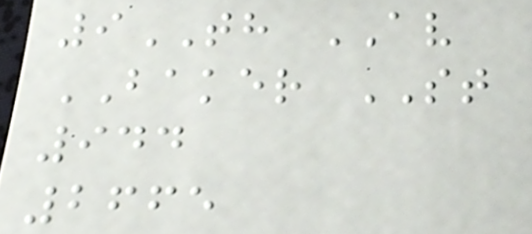9TH AV
BAKER ST
944
2665
